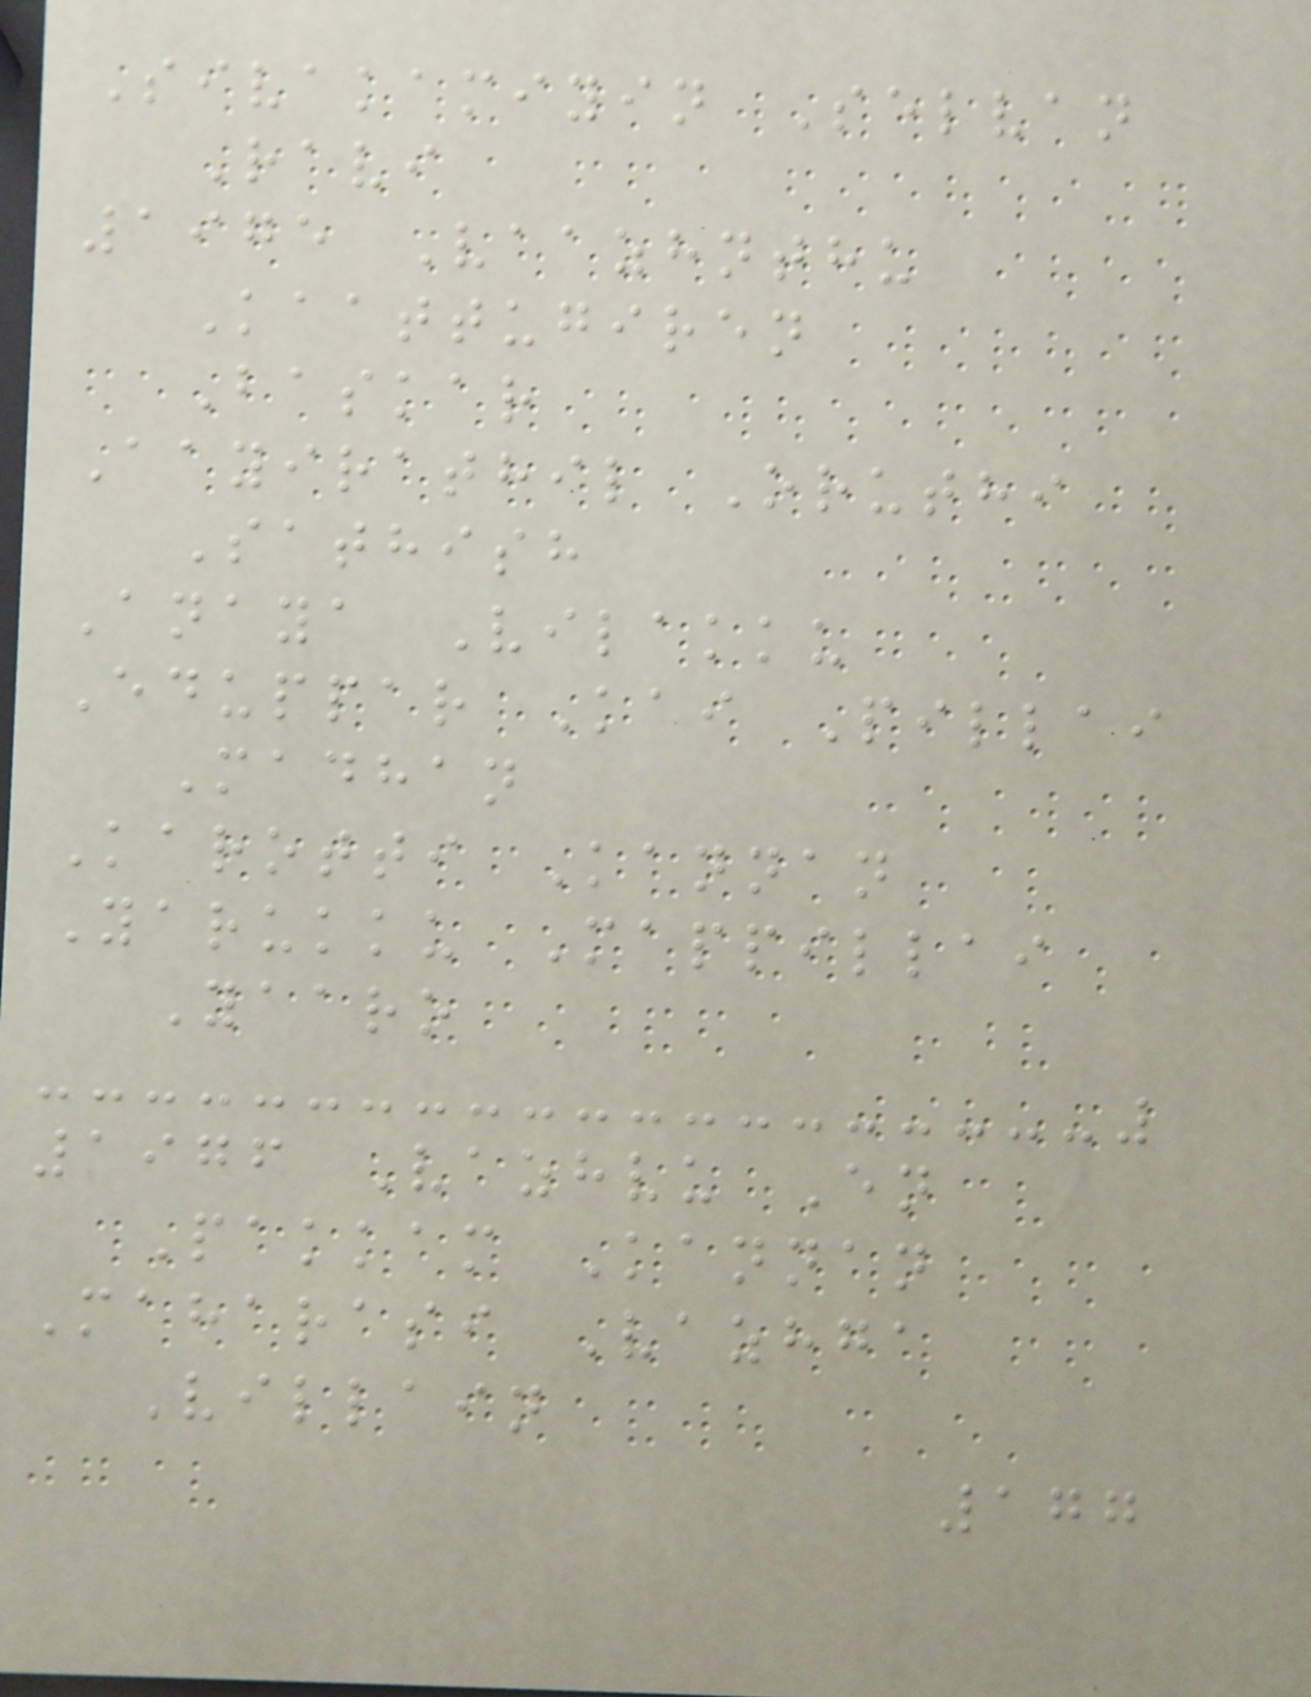Sivakamiyin Selvan
Ravi
1975 Vaazhnthu
Kaattugiren
Baskar
Aayirathil Oruthi
Sathish
Anaya Vilakku
Eduppar Kai Pillai
Madhan
Karotti Kannan
Yarukku Mappillai
Yaaro
1976 Vazhvu En
Pakkam Kannan
Maharasi Vazhga
Villain
177
